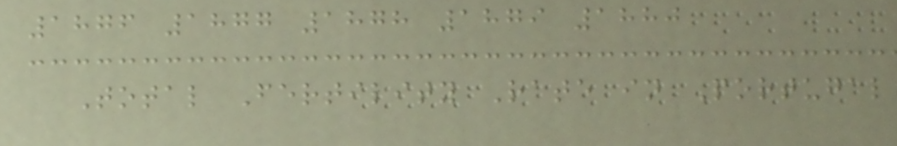1876 1877 1878 1879 1880
Total Fertility Rate in Portugal
